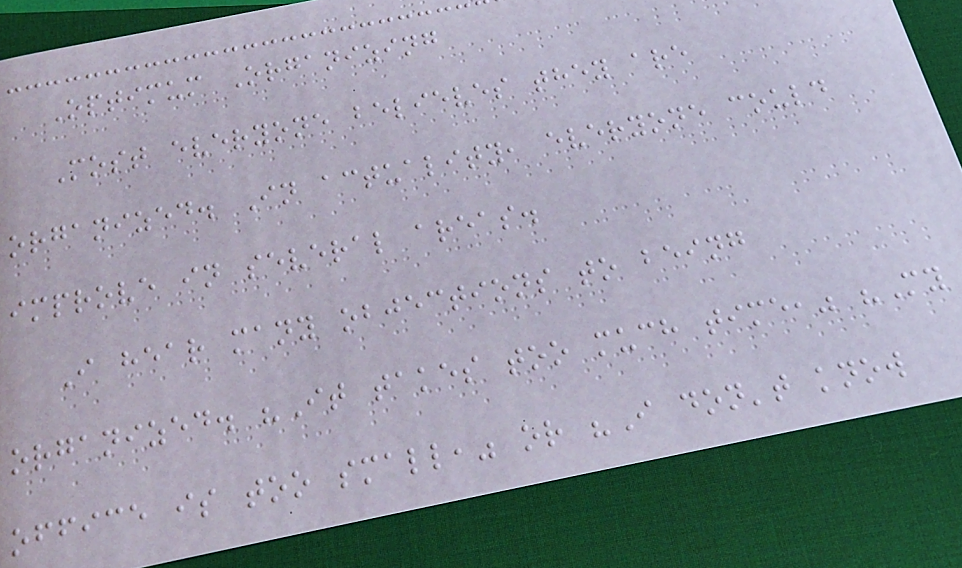Optimum Organizing
Most everyone believes they are
organized. In actuality, everyone could
improve in several areas.
I hear many objections to being
organized. "It takes too much time," "My
office is too small," or "I don't know
